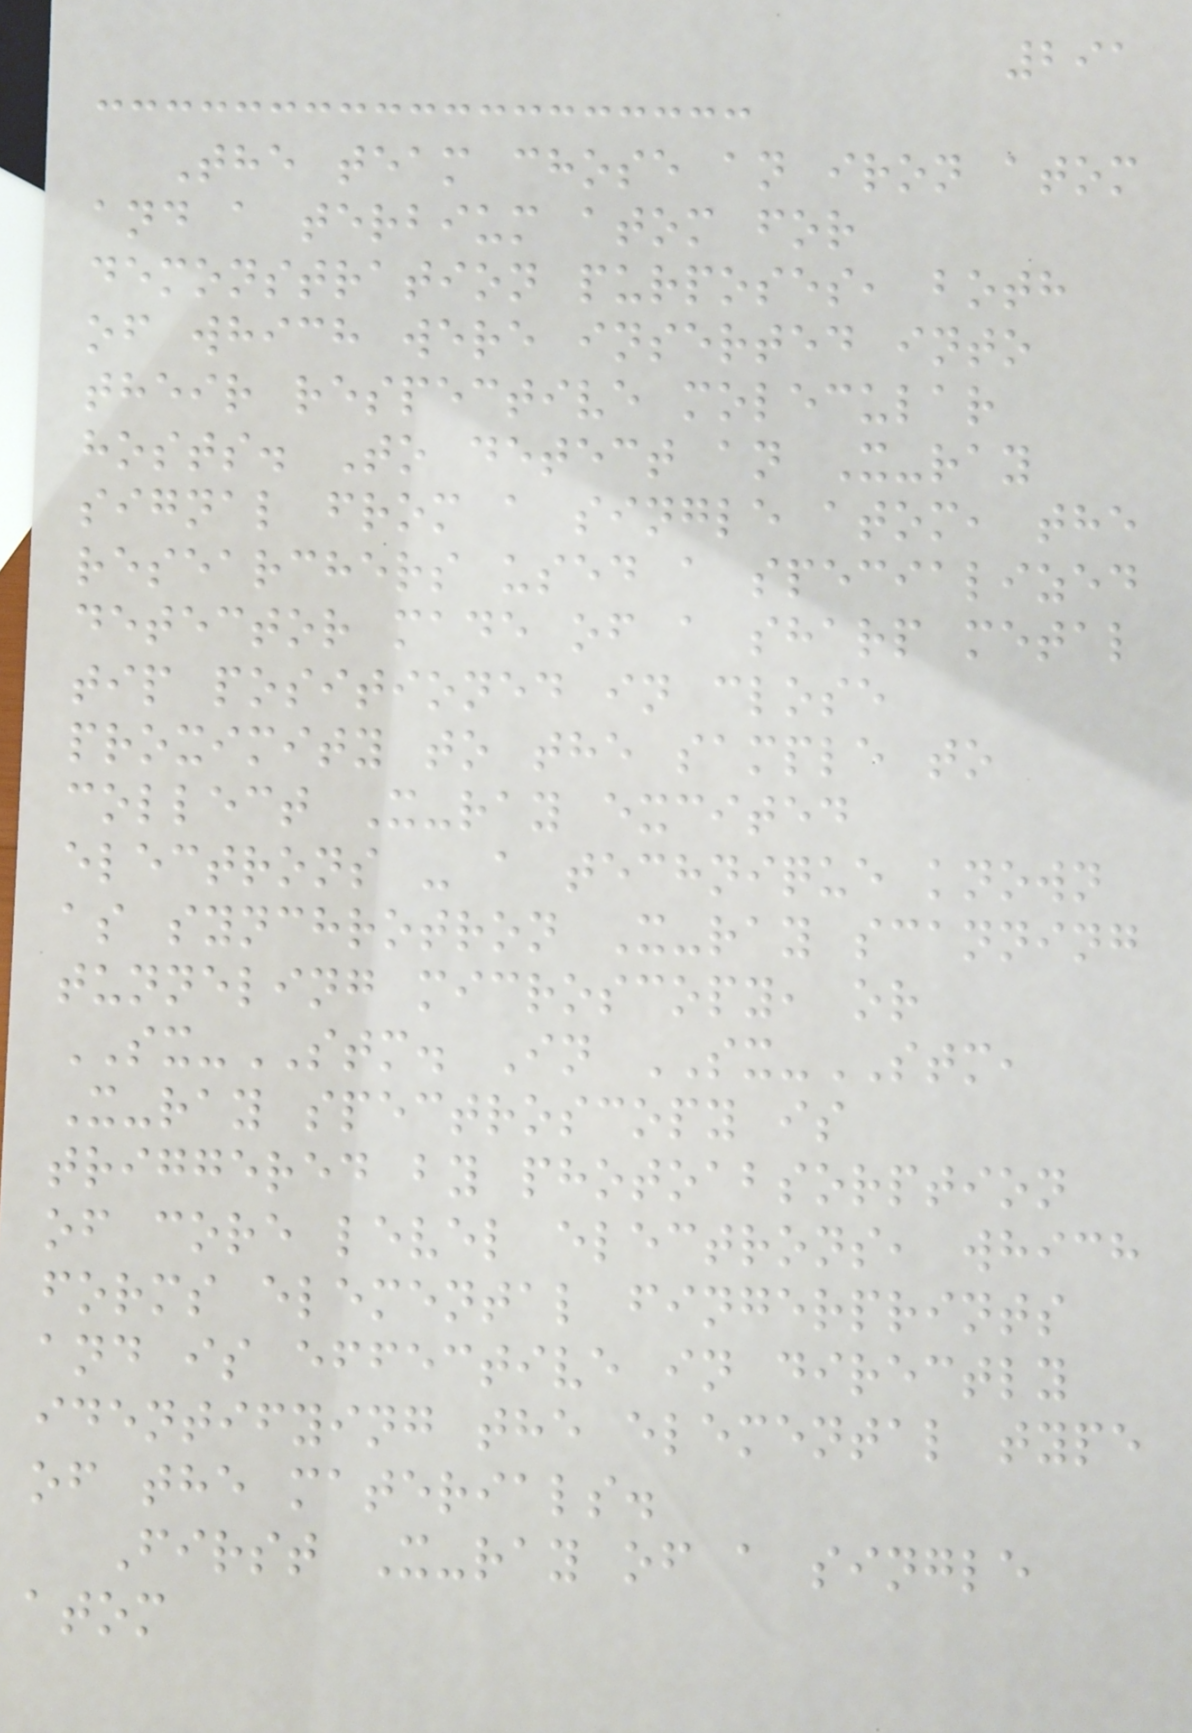291
The team chose an iron atom
and a terbium atom for
demonstration purposes, both
of which were inserted into
their respective molecular
hosts. To detect an X-ray
signal from a single atom, the
researchers used a specialized
detector made of a sharp metal
tip positioned in close
proximity to the sample to
collect X-ray excited
electrons - a technique known
as synchrotron X-ray scanning
tunneling microscopy, or
SX-STM. In SX-STM,
X-ray spectroscopy is
triggered by photoabsorption
of core level electrons, which
forms elemental fingerprints
and is effective in directly
identifying the elemental type
of the materials.
First X-ray of a single
atom
